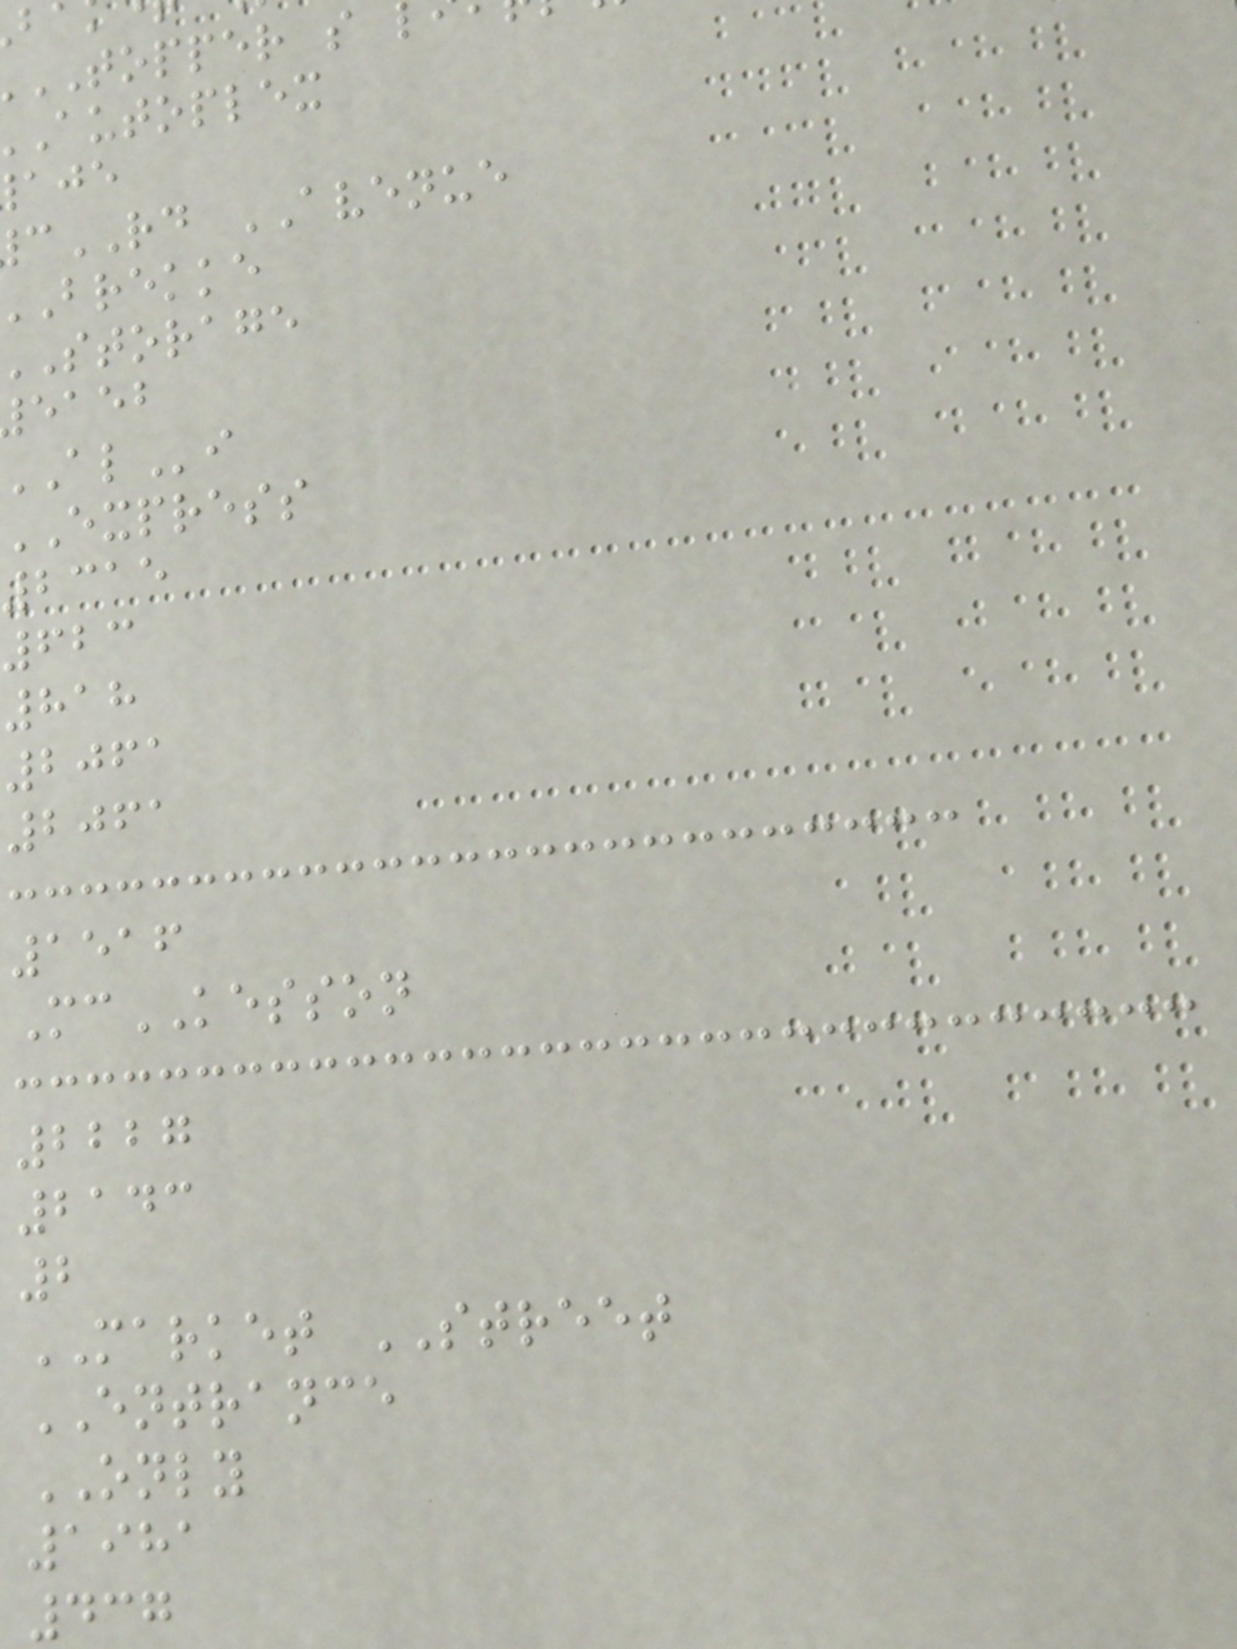TOPPER s
autoplex
RD AVENUE
brekke
storage
eaeb
express
2315
623
818
2061
2061
1516
McKESSON
2227
2143
2
MARKET STREET
ENTRANCE
ONLY
1981
437
